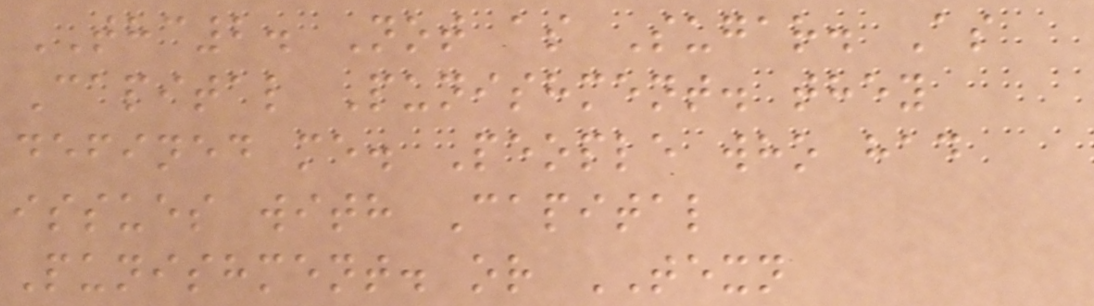THC2. Not as Sugar. As
Capital Punishment. they
defined me. People who had
issues with Capital
Punishment. or TEXN
